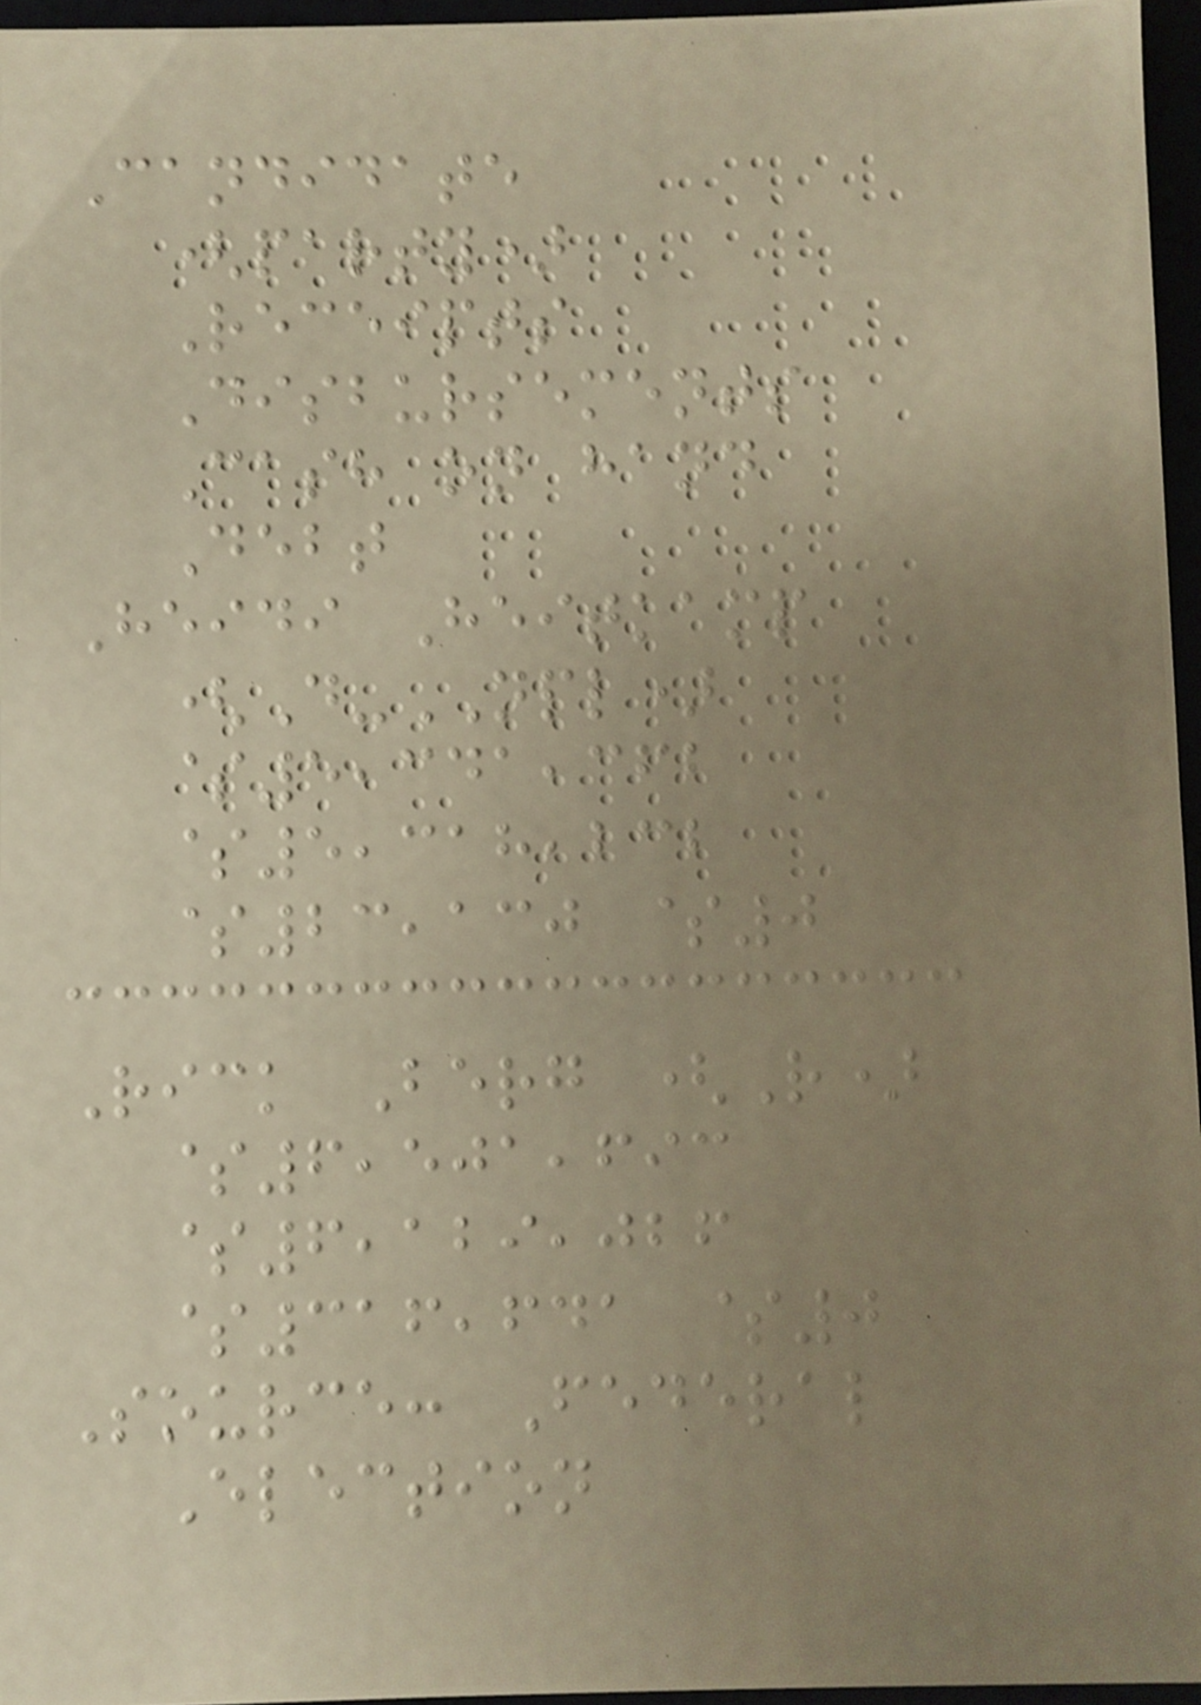Candidate
(party)
Receipts
Disbursements
Cash on hand
Debt
Heidi Heitkamp
(D-NPL)
$5,341,362
$5,318,232
$23,130 $0
Rick Berg (R)
$6,501,693
$6,129,026
$316,641 $0
Source: Federal
Election
